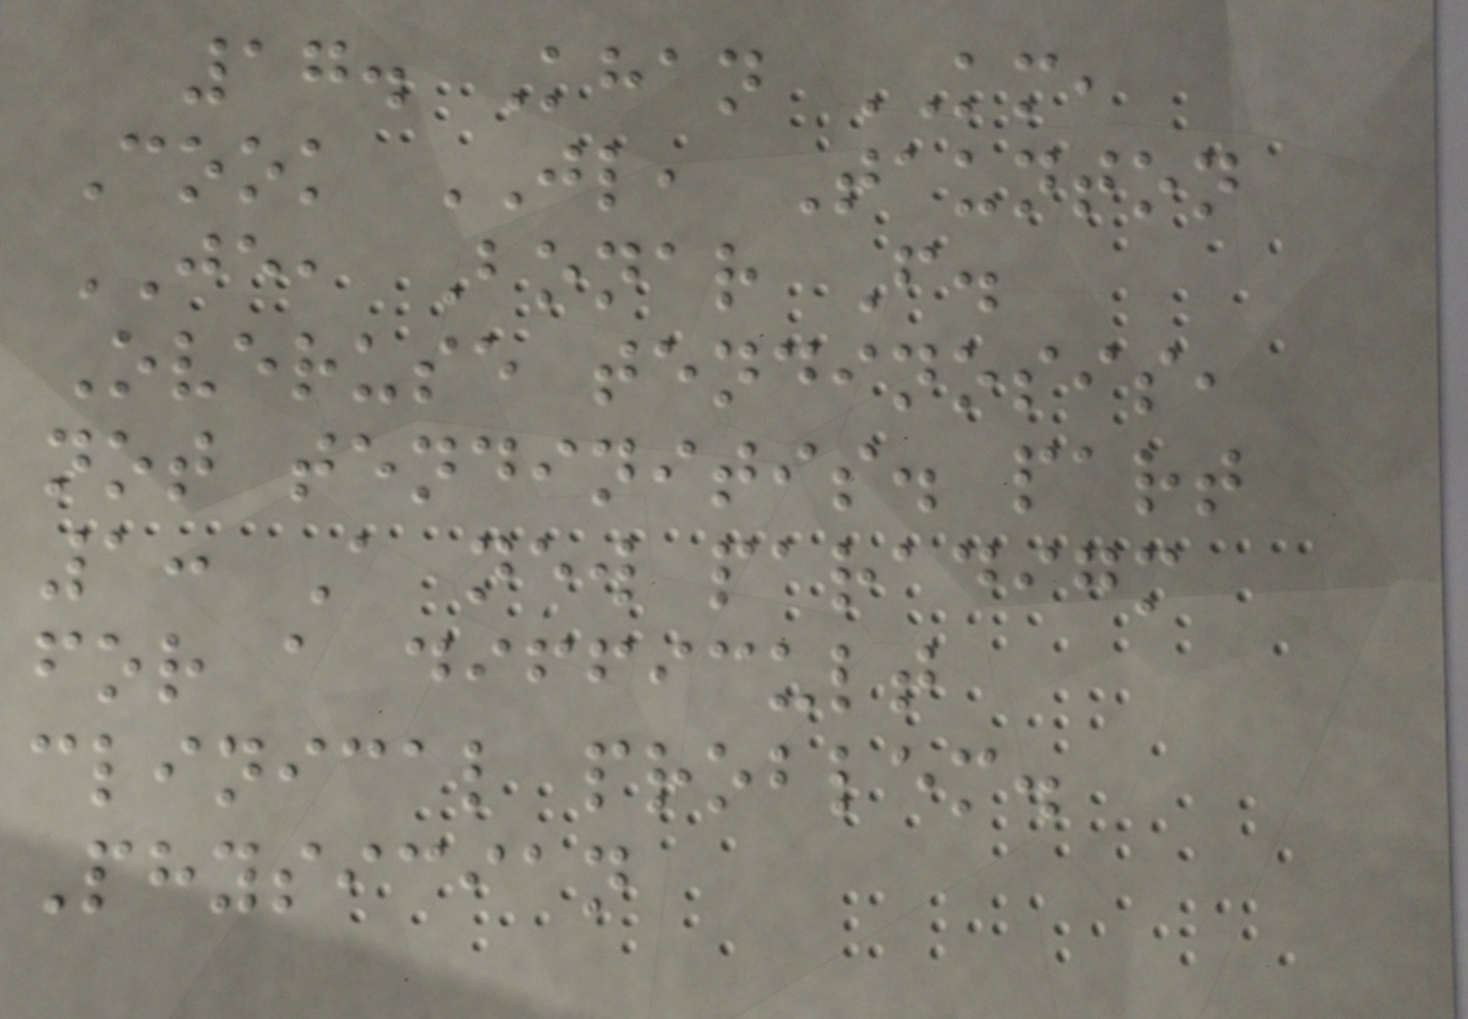17. Khan KM,
Cook JL, Taunton
JE, Bonar F.
Overuse tendinosis,
not tendinitis. part
1: A new paradigm
for a difficult
clinical problem.
Physician
